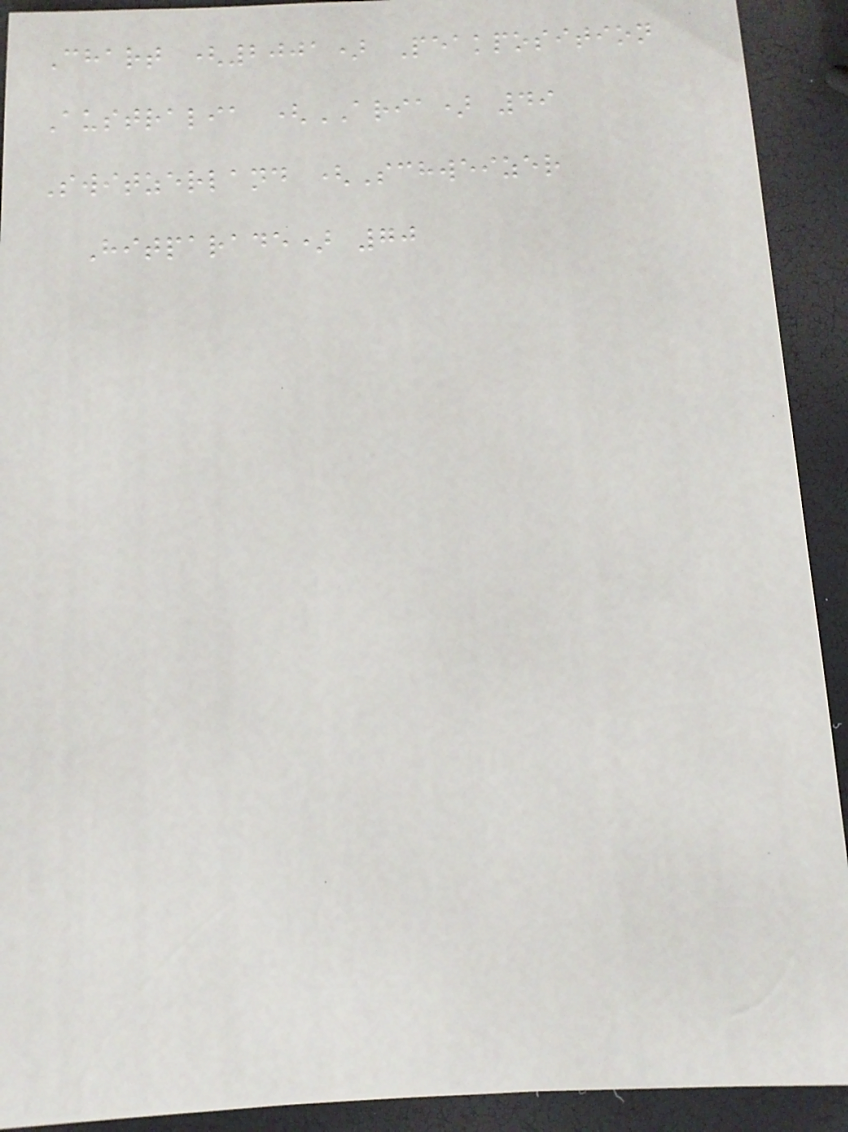Chart (2001) Peakposition
Australia (ARIA) 49
Switzerland (Schweizer
Hitparade) 70
